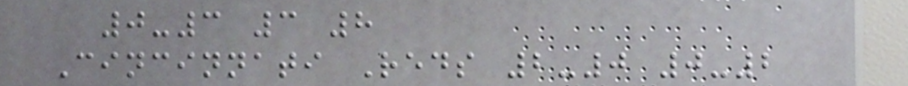0-3 3 8
Cincinnati Reds 2-0 0-2
